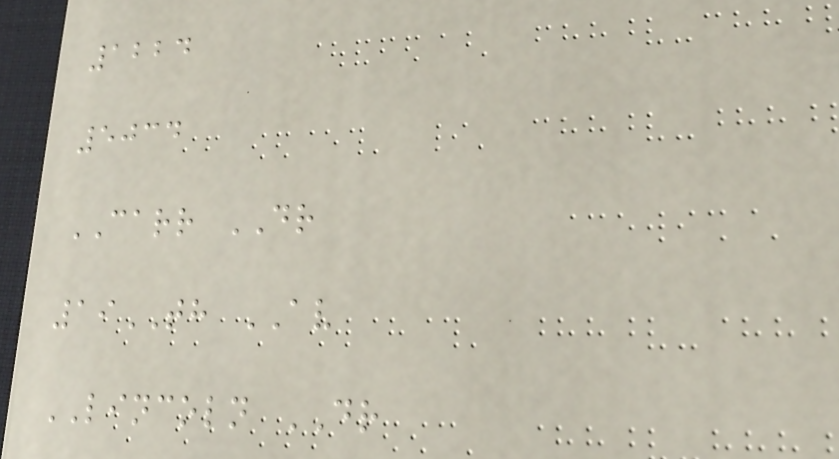1224
5034
CARR DR
19TH AV
LINCOLN DR
